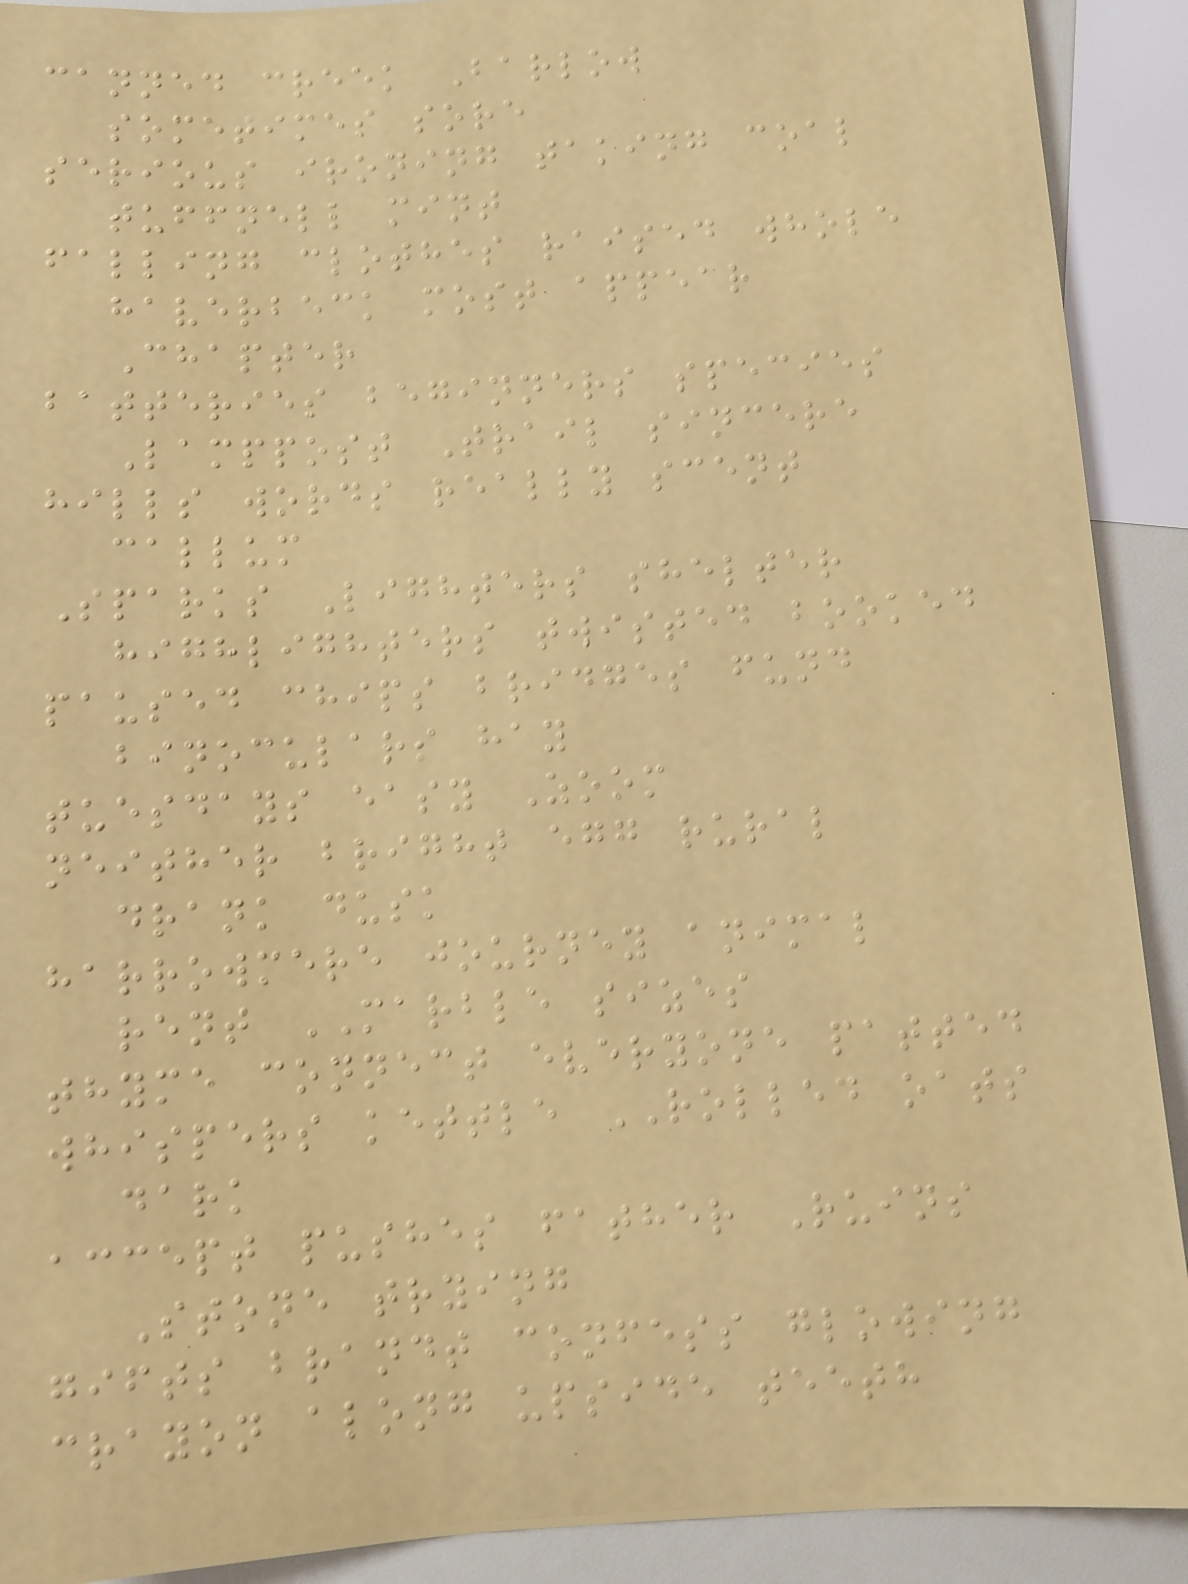canned creek Barlow
sometimes sore
serious ironing taking coal
tuffnell mint
falling clothes raised whole
haverbeck most appear
Chapter
batteries beginners species
Lamppost Trail sincere
hills words really scent
callum
Sparks Lighters shelter
highlighters twisted booked
paused chips bridges fund
binoculars hay
tuesdays easy Zoom
neither bright egg rural
drank dusk
harrowmere journey animal
rent MARBLE sizes
thyme connect everyone patted
whispers kettle ROLLED oats
dark
accept pushes father Ruins
Stone trying
gifts brandt confess glowing
crayon along upside teeth
